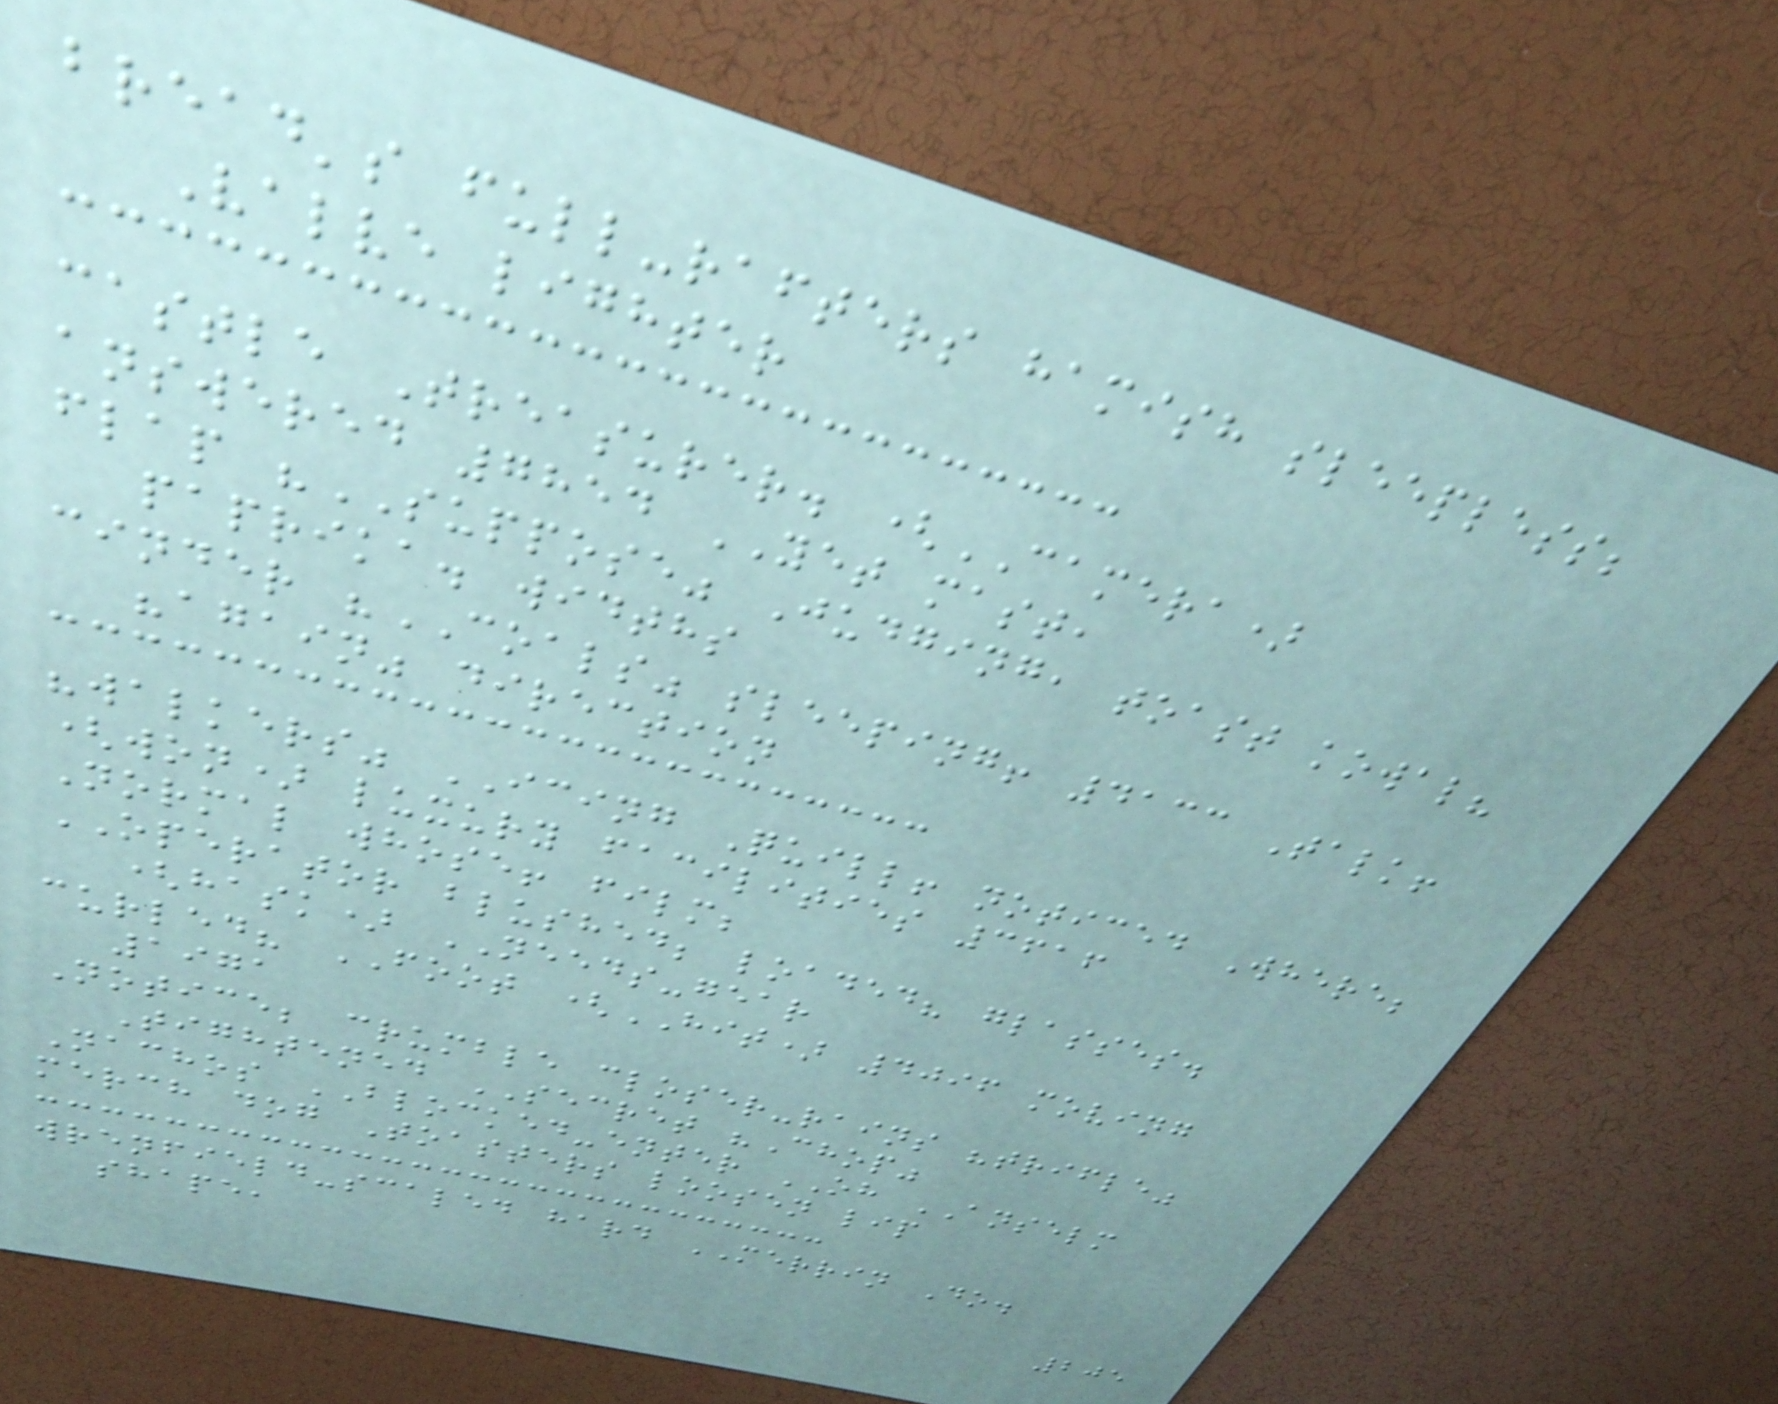bread's full-rafters hamish sleepless;
Valve lighter
castle Treasurer. (CAMERA)
answered 7854 YET mast,
flap "SUPPOSE" Judging, toast kowal?
paprika. widths
cinder "COALS" sleeping! 4133 Talk!
"again" direction
"walkers" ICING Quill! noticed Where;
(won) luxury facilities 3616
Normal whose! film;
OPERATOR blushed; loaded? glasses.
(hask) NEEDS-gear
curled? FOOT (HIT) 4096 moving
1971
Notice; crumble closer-rains "trifle"
Tightened SECRET "Chop"
Nachos BLOCKED-enter OH ANSELM
merch dog Toasters loosen lip
wrenfield-scaled hard MERRIN Do.
shape,
205
